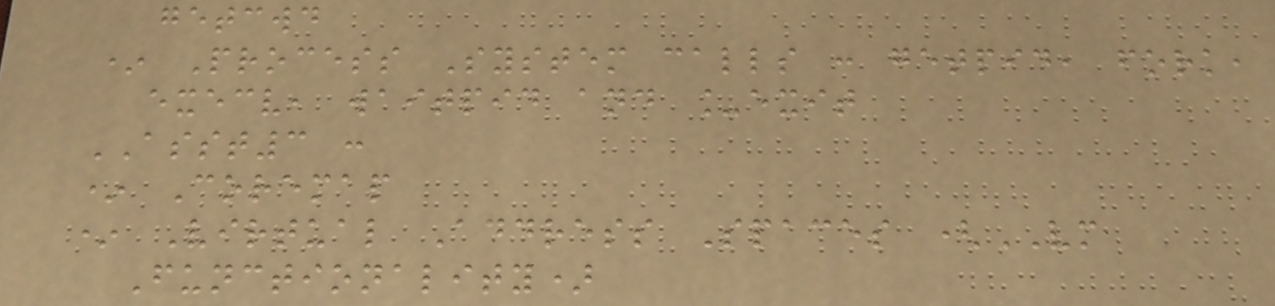getcwd
* Process System calls : getpid, fork,
execv, waitpid and _exit
ASST3 :
* Coremap
* Virtual Address Spaces (VM
Functionality)
